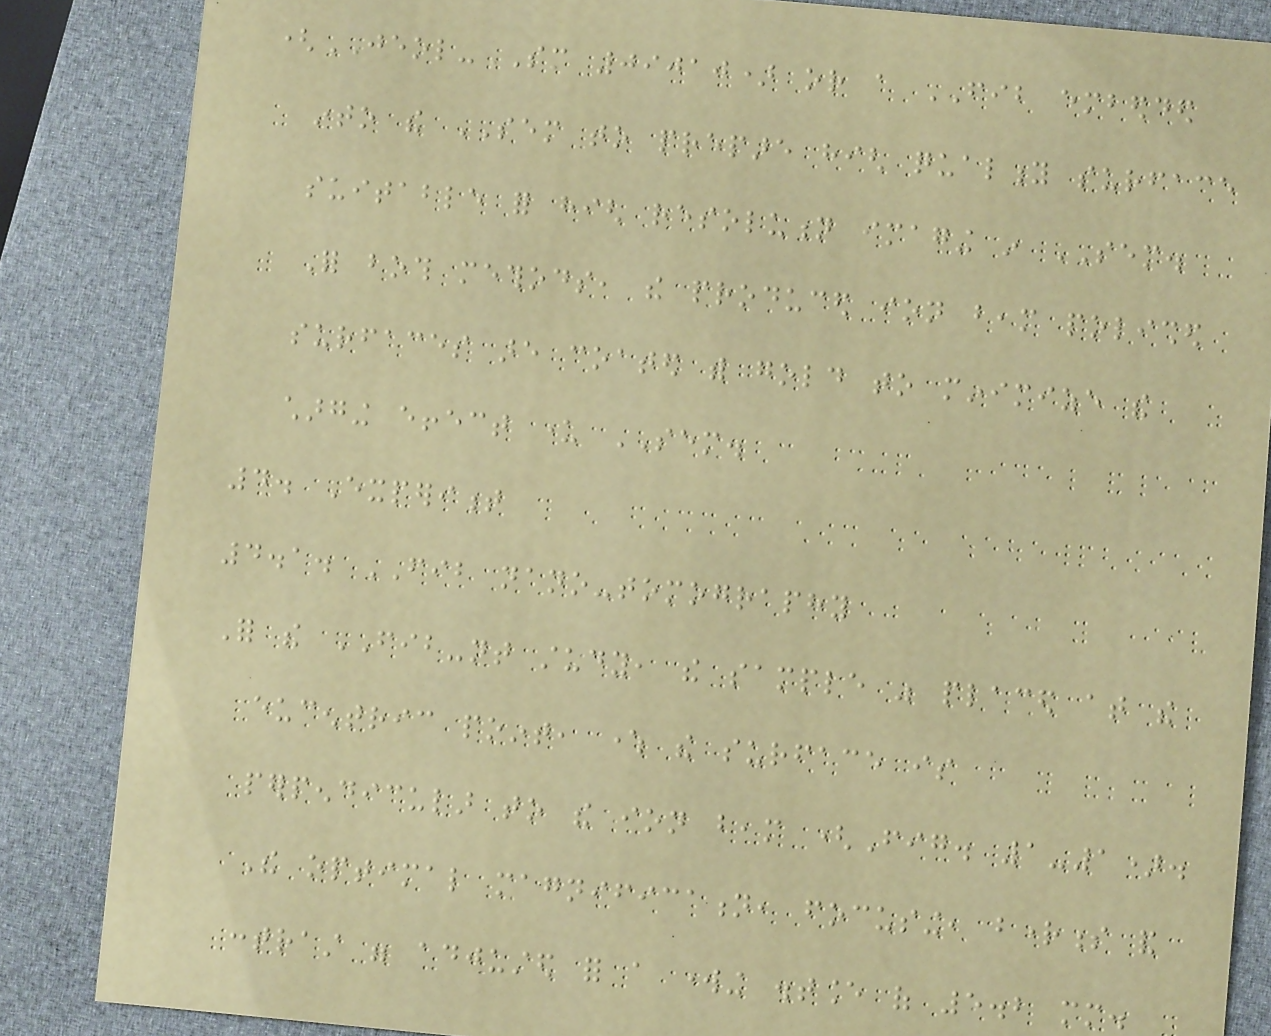(JEOL-SM 09010) or a FIB embedded
into the SEM to prepare high quality surface
suitable for high resolution imaging in SEM.
For both methods, the produced ion beam polished
surfaces are coated with gold to minimize the
charging effect under SEM.
4. Experiment
4.1. FIB nano-tomography
For the FIB-nt study, the sample was placed at the
eucentric point, where the surface is
perpendicular to the ion beam (Fig. 1-1).
The optimal magnification, focusing, brightness and
contrast were adjusted for a working distance of 5.2 mm.
